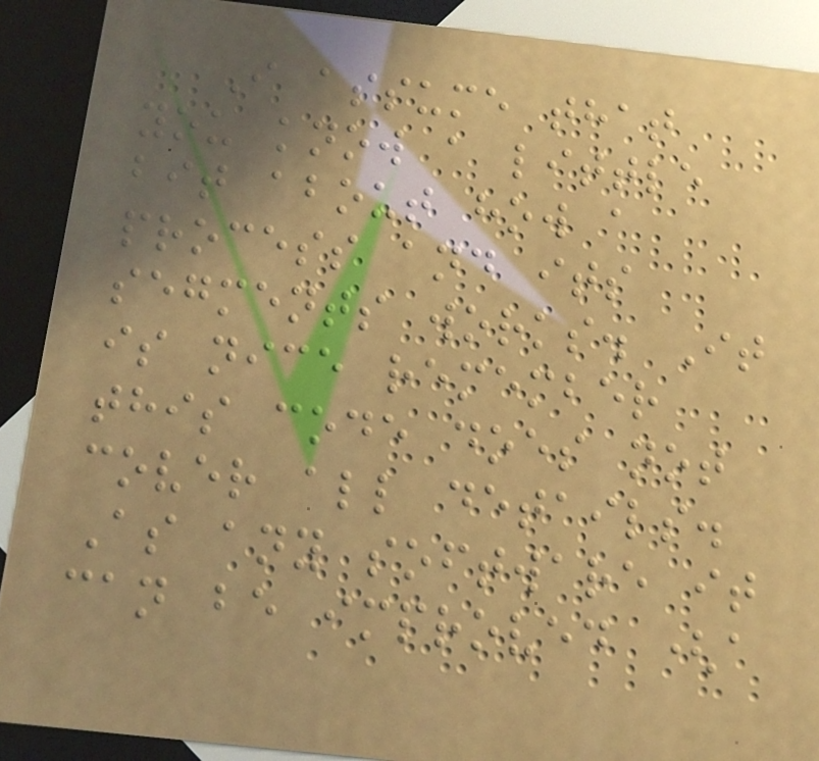I assume that
you know a little
bit about how a
process and its
segments works. It
is nice remember
this code does not
cover all details.
As any software it
can be improved (a
